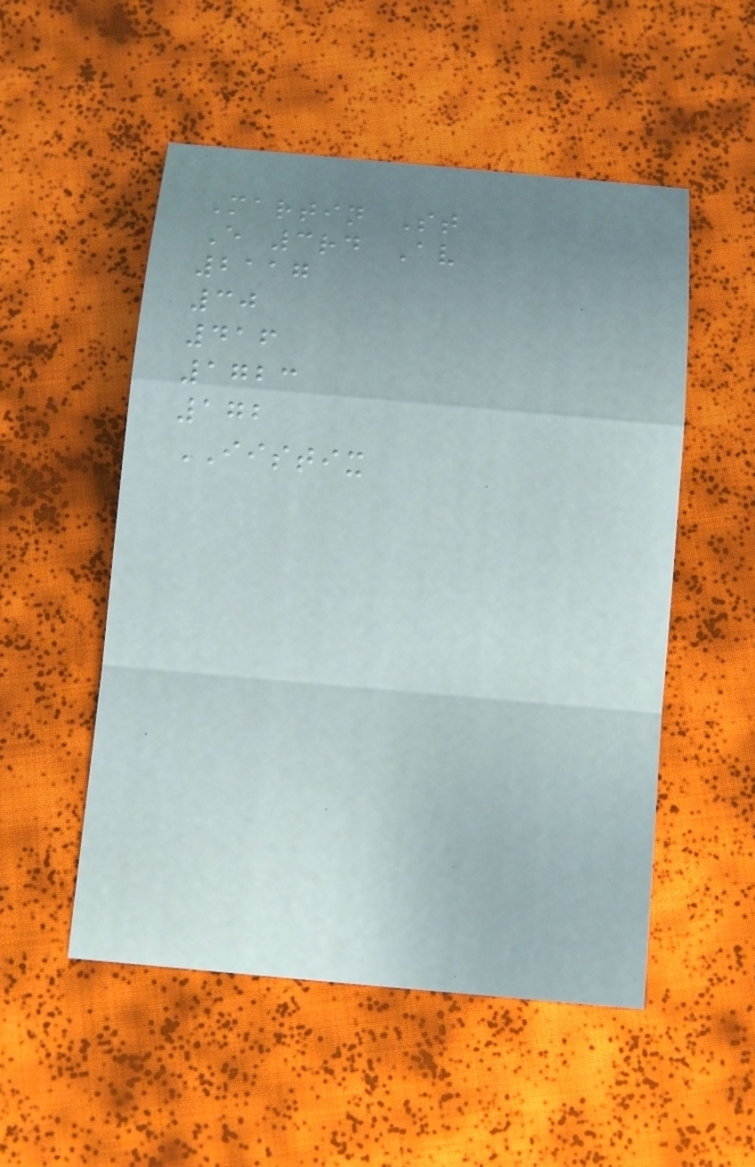Martin St
E 3rd Av
2117
30
416
1723
172
IISTIX
